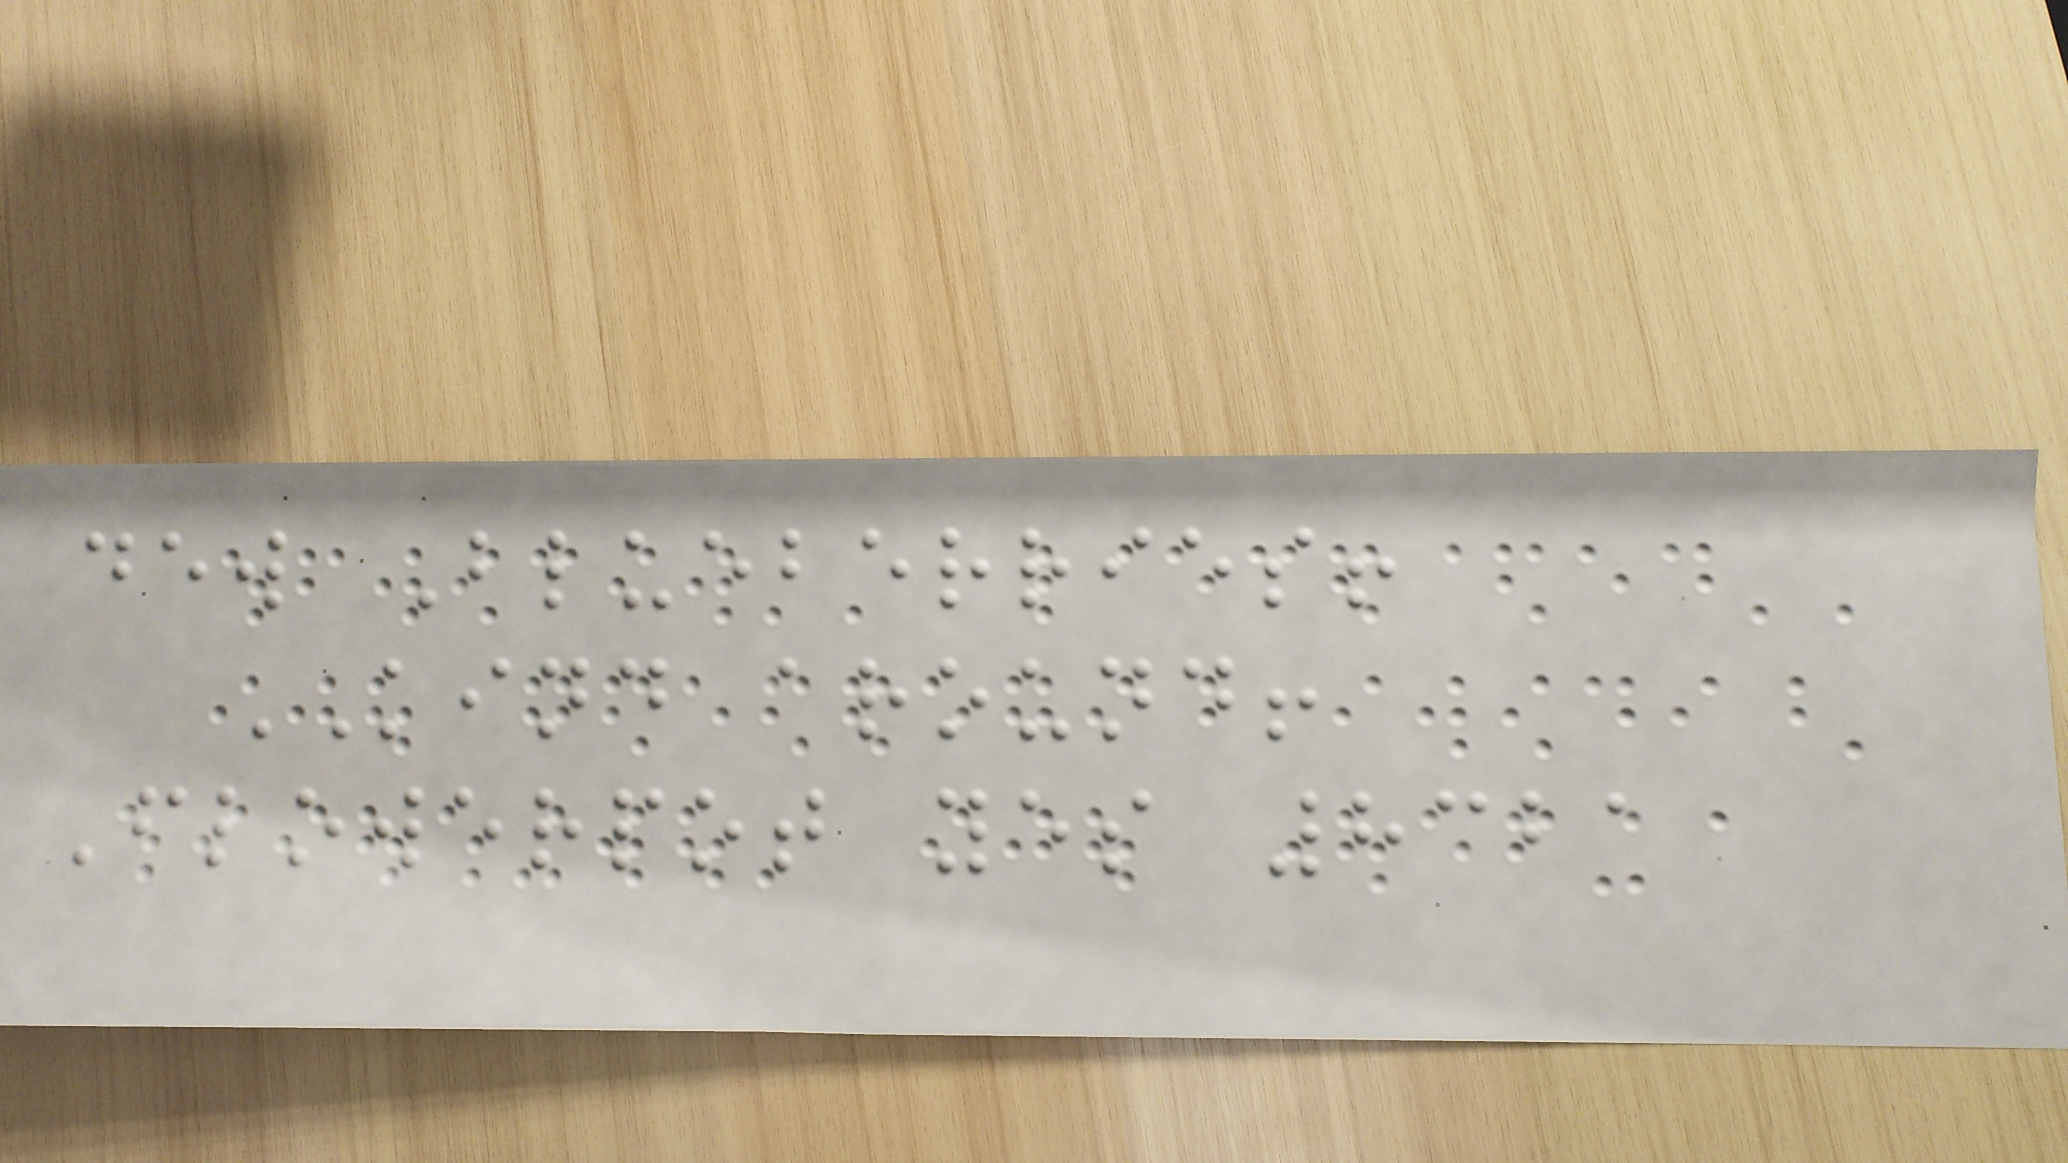dew Blueberries!
KIND around!
Flowerpot yes 8321
